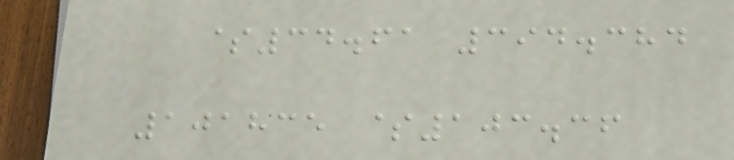$34.61 394.384
101835 $103.36
